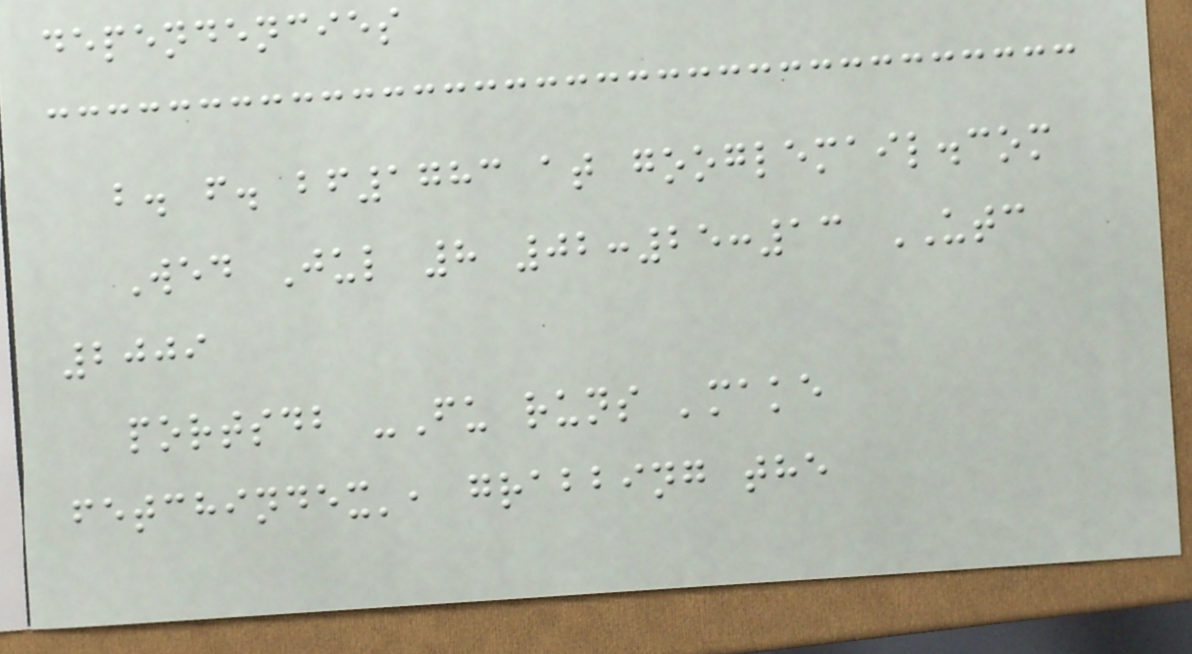dependencies
b. f. bf1783 at googlemail.com
Wed Jul 8 02:25:13 UTC
2009
portsdb -Fu runs 'make
fetchindex', grabbing the
